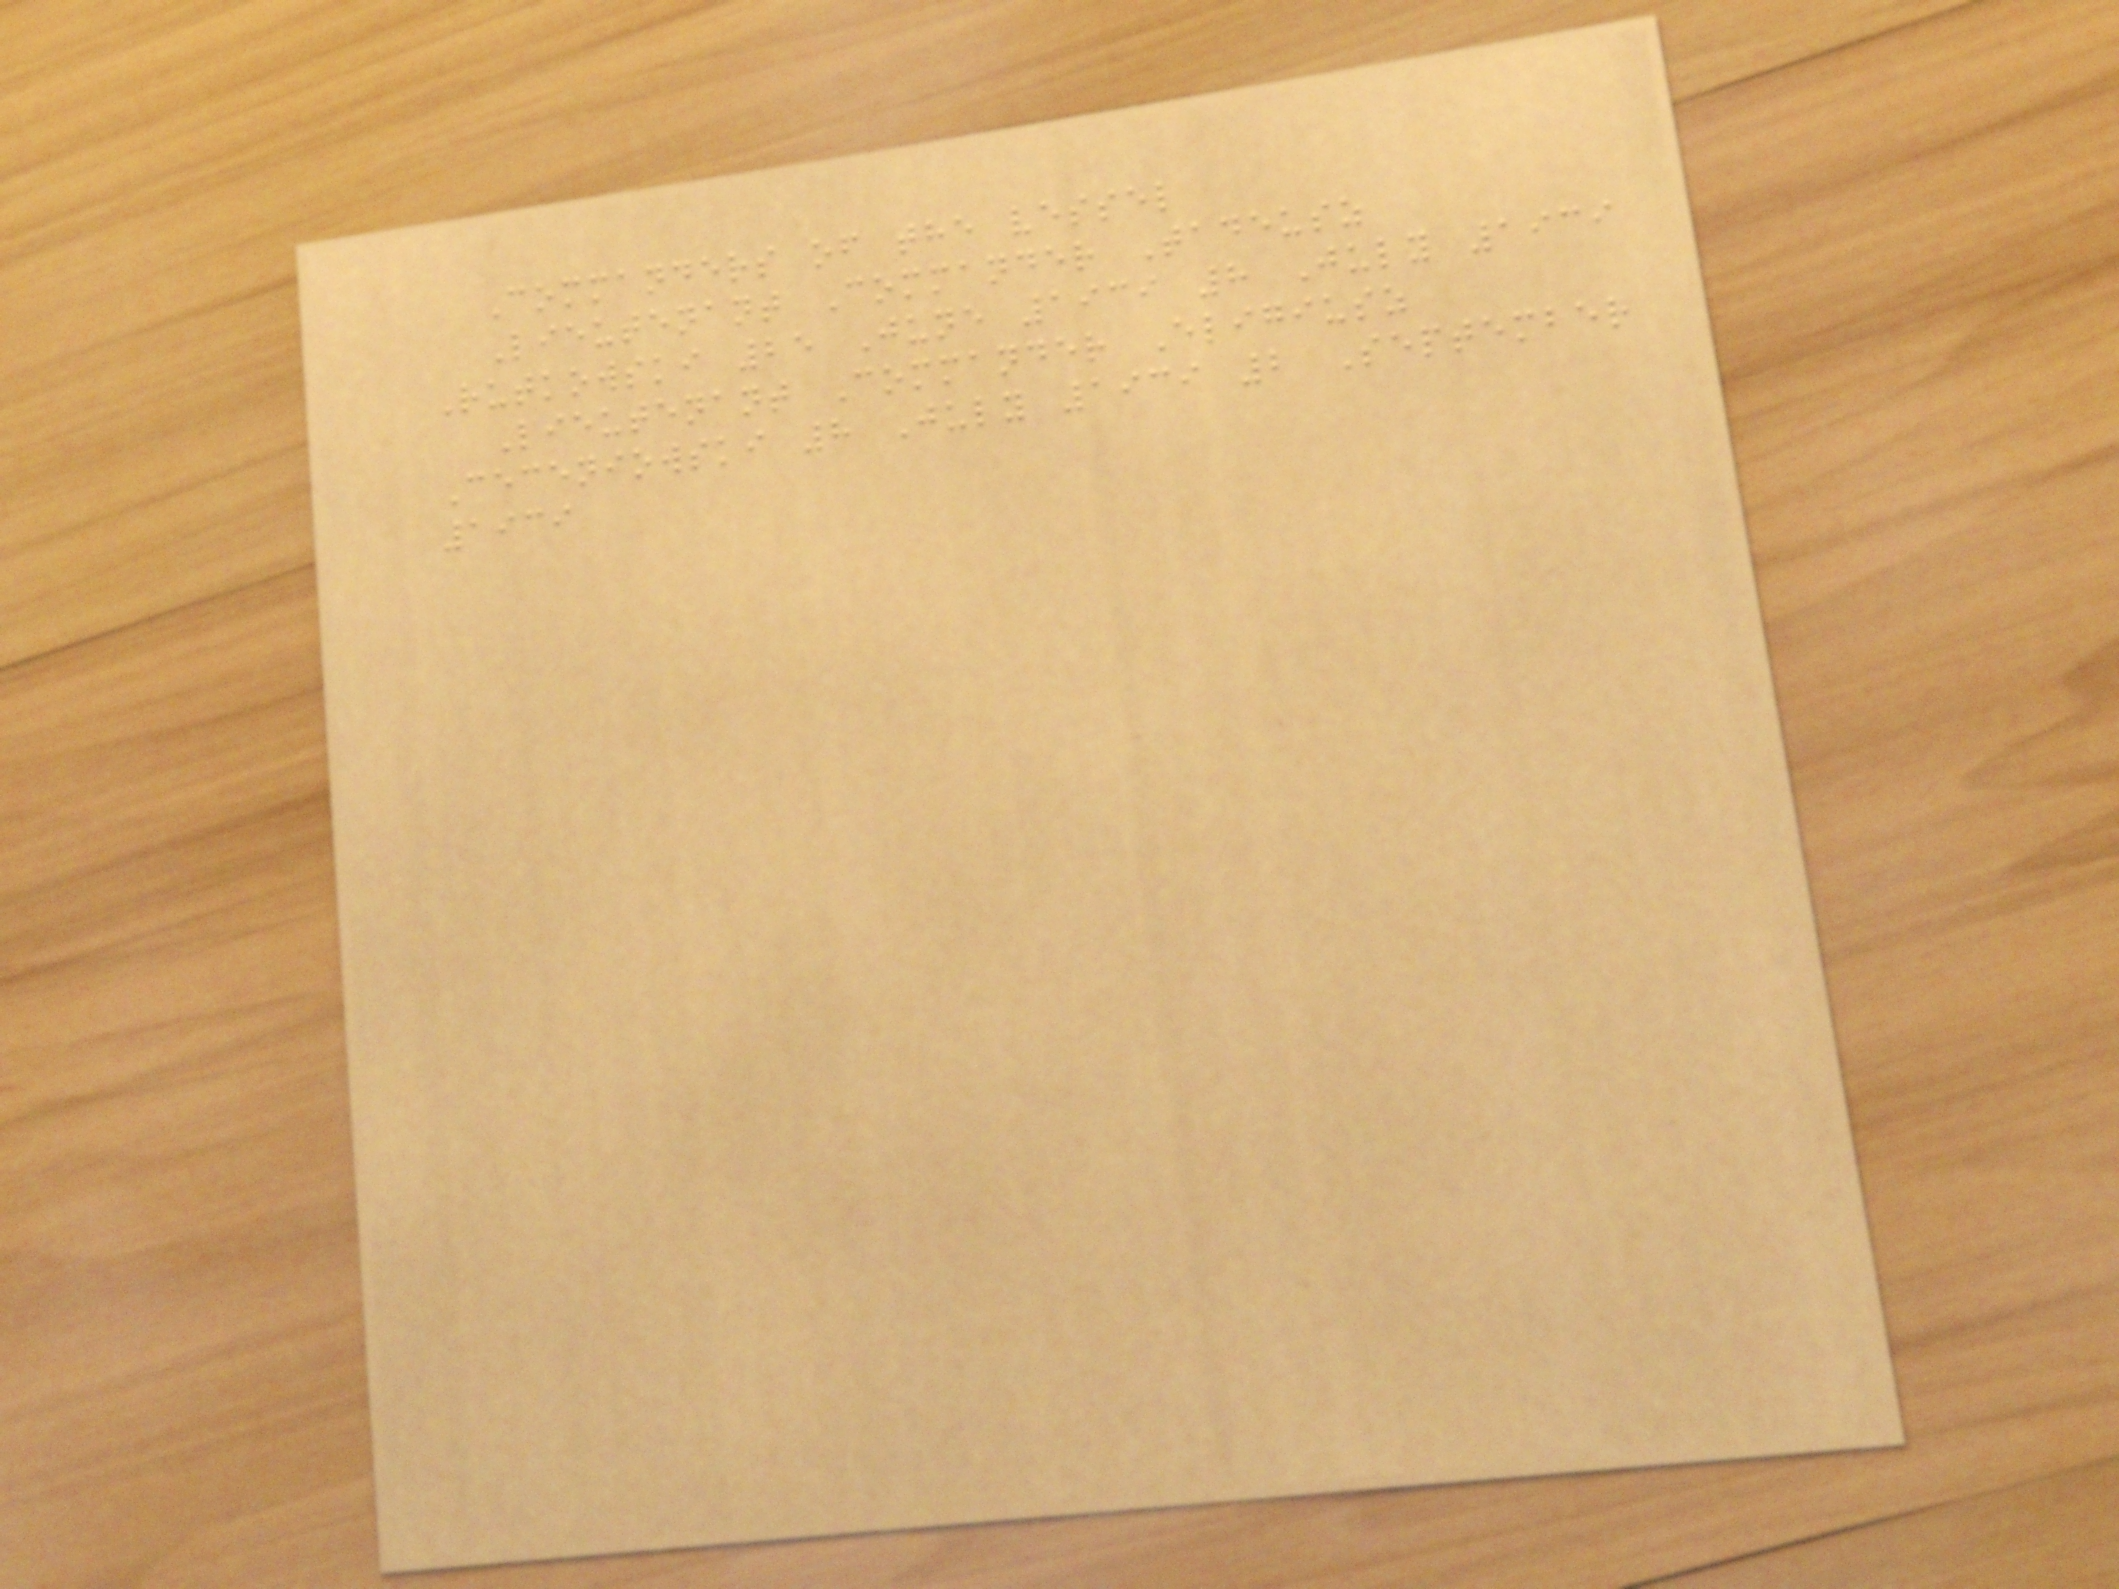Commanders of the vessel
Lieutenant Commander Tadeusz
Rutkowski 25 June 1939 8 July 1939
Lieutenant Commander Eligiusz
Ceceniowski 8 July 1939 2 September
1939
